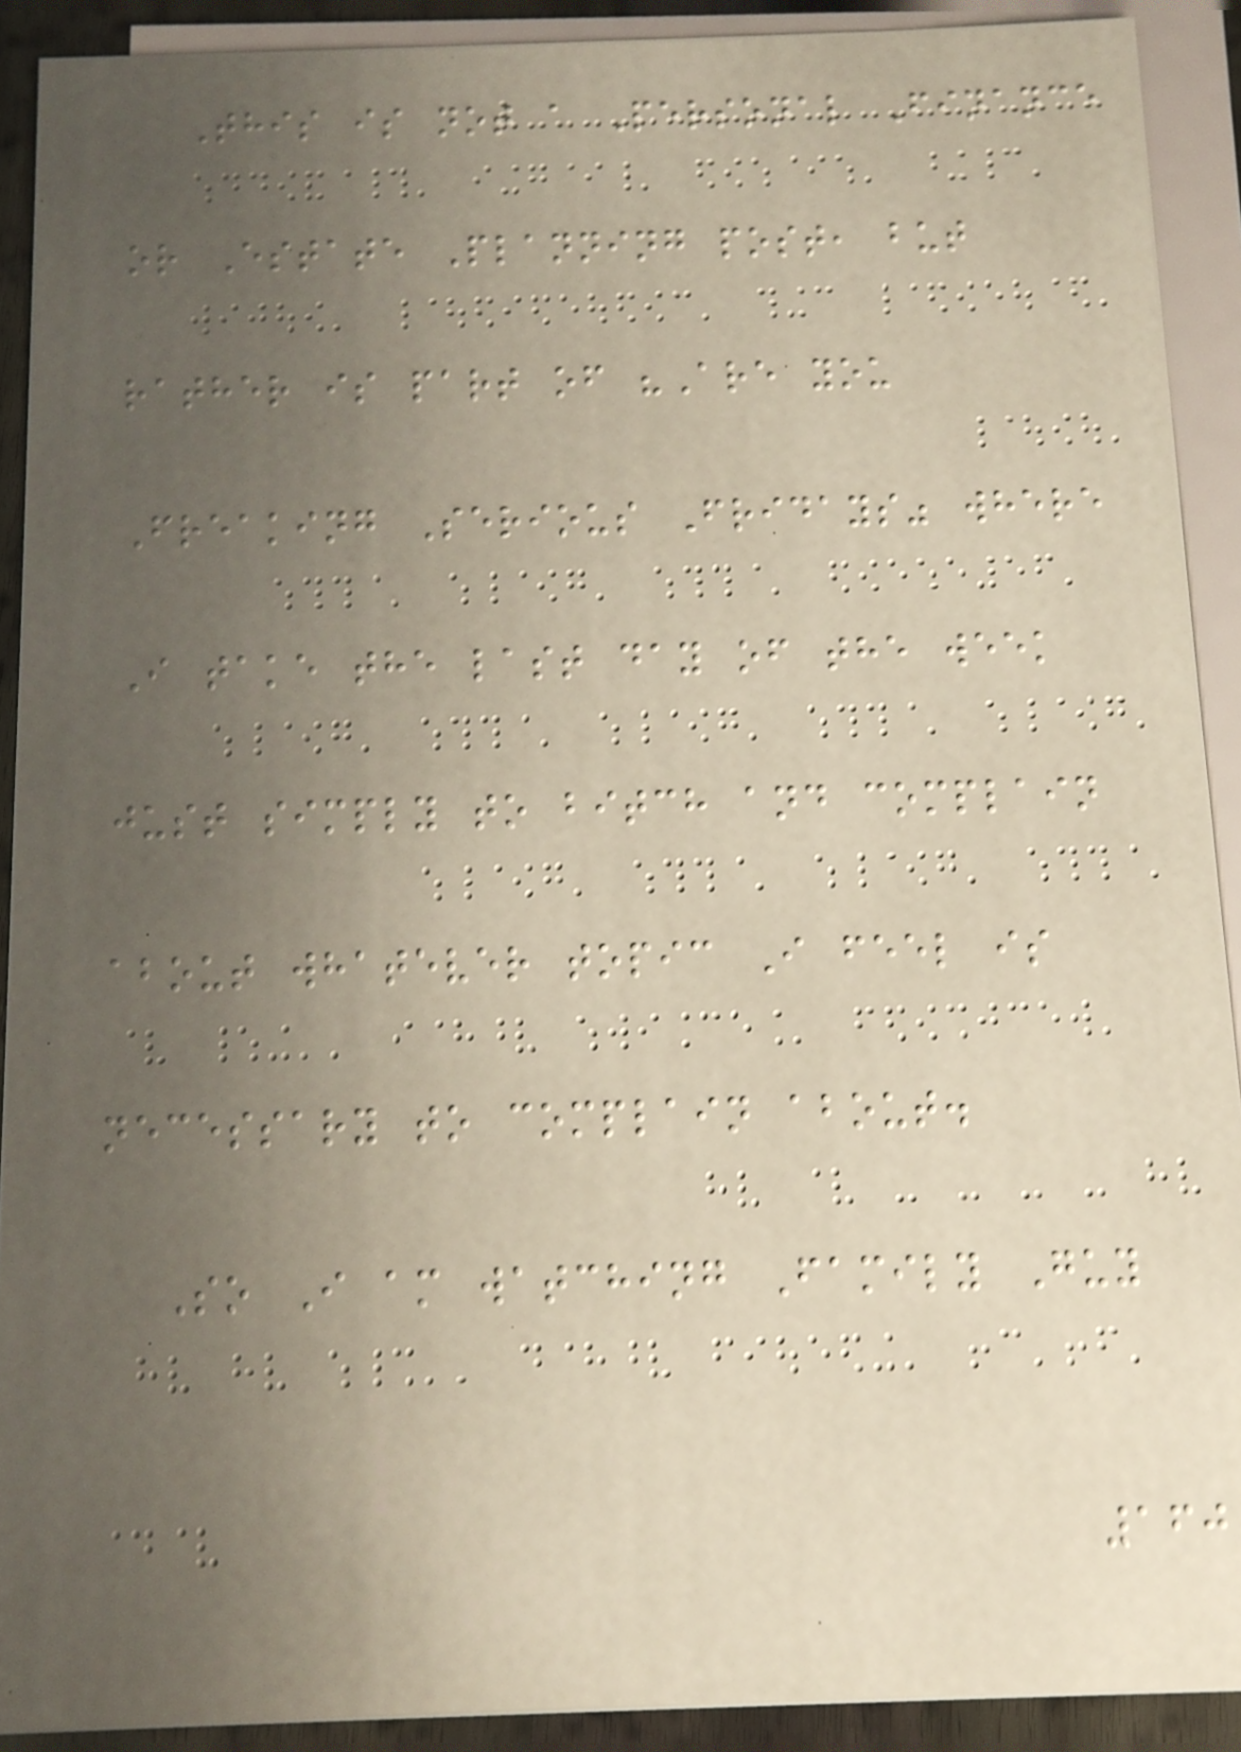This is not a Personal Finance
or Estate Planning post, but
rather is part of "Are you
Freaking Serious Fridays" where
I take the last day of the week
just simply to bitch and complain
about whatever topic I feel is
necessary to complain about.
So I am watching Family Guy
160
